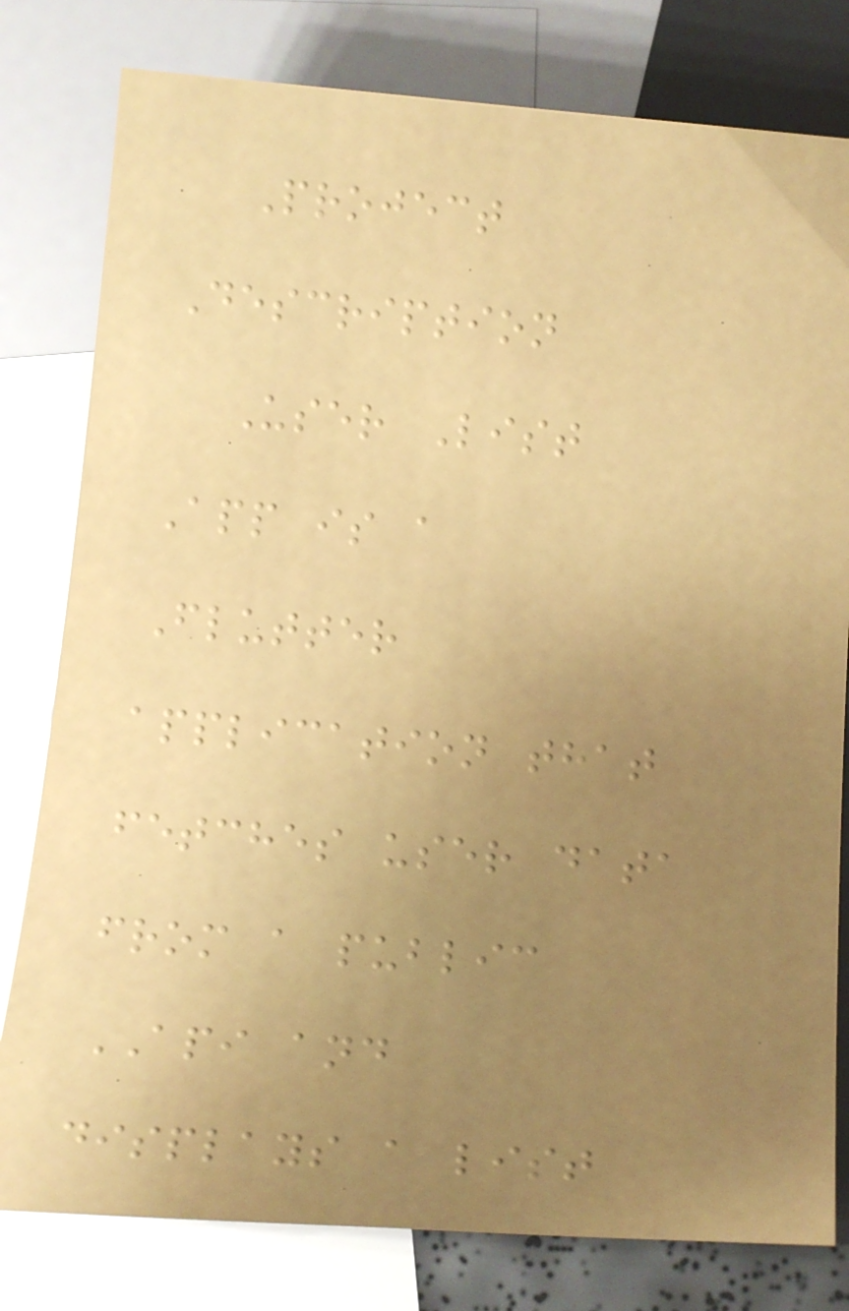Project
Description
User List
App is a
Flutter
application that
fetches user data
from a public
API and
displays a list
